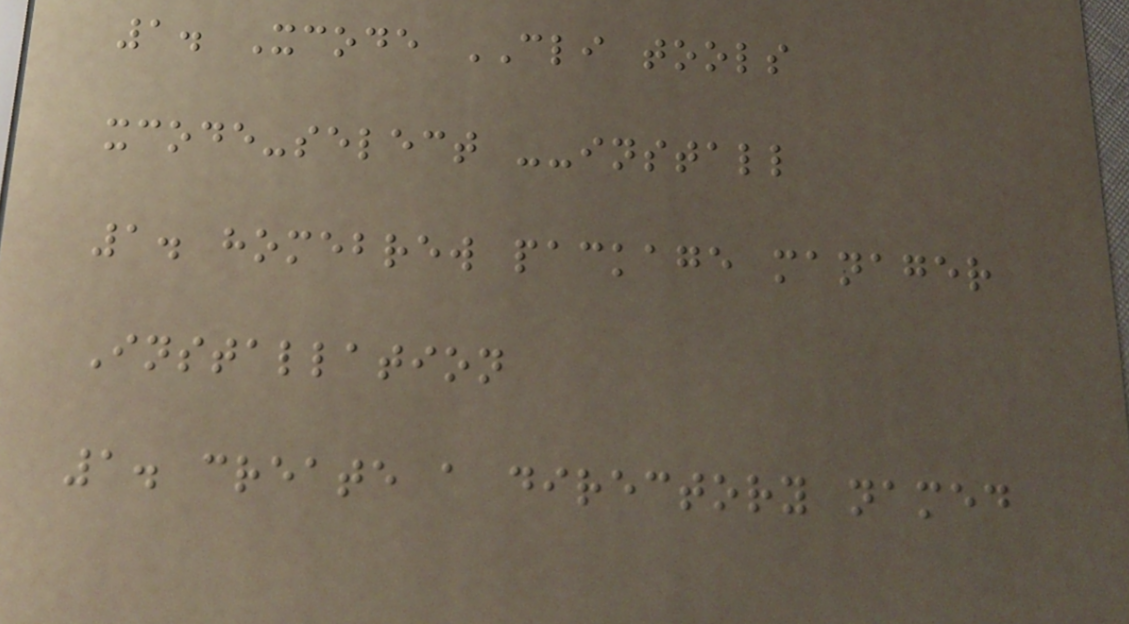1. Xcode CLI tools
xcode-select --install
1. homebrew package manager
Installation
1. create a directory named
